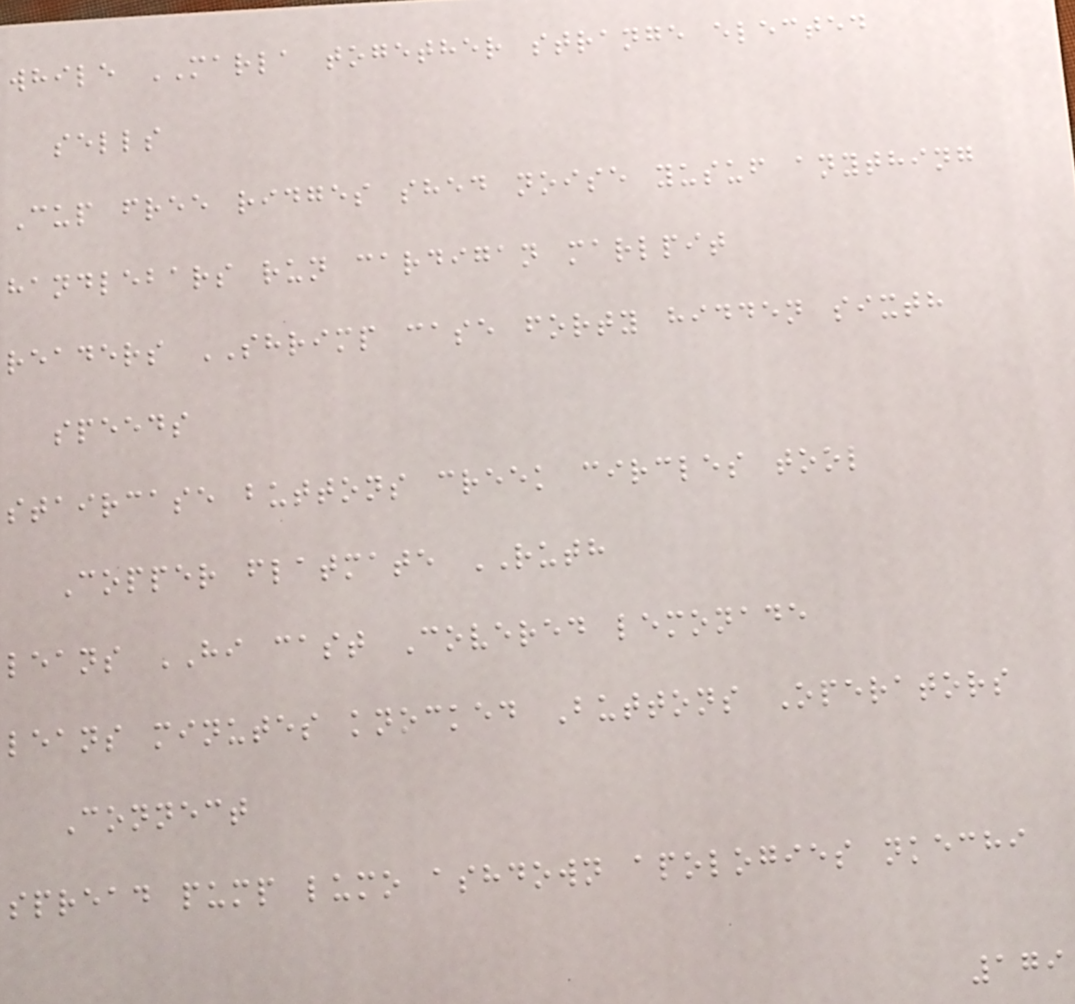while MARLA together strange elected
sells
Cup free ridges shed noise yusuf anything
handlebars run cardigan marlpit
readers SHRIMP case forty hidden sixth
speeds
staircase buttons creek circles tool
Copper flatmate RUTH
leans HI cast Covered lemonade
leans minutes knocked Buttons Operators
Connect
spread pump lumo ashdown apologies nkechi
179
